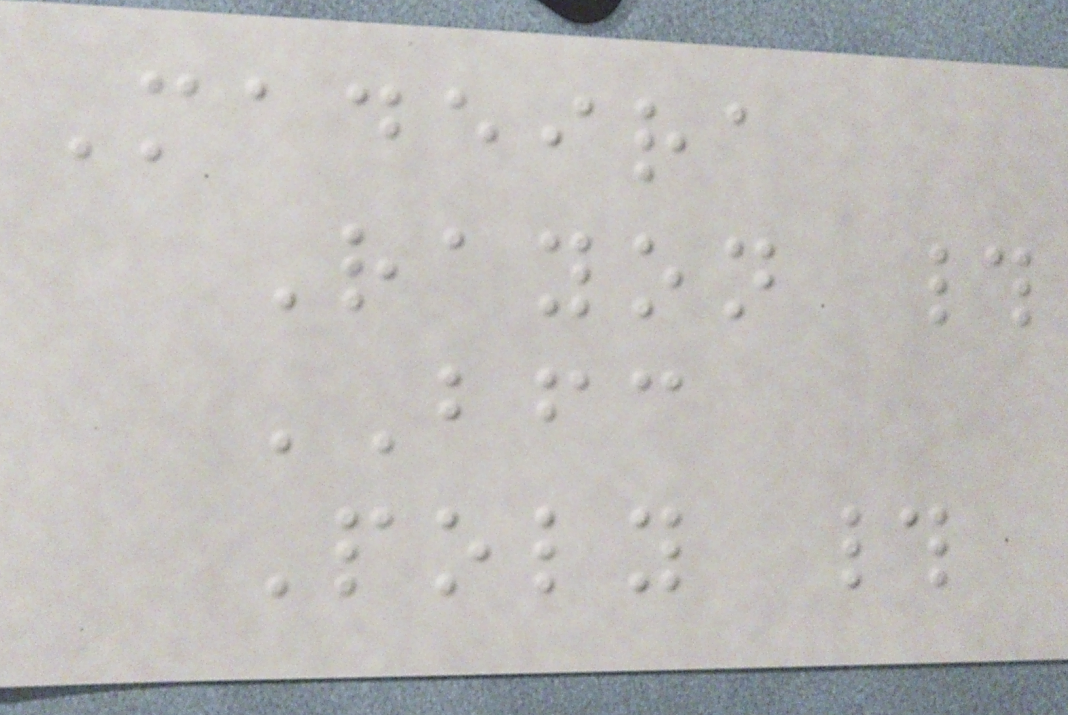Madeira
Rayon #
BFC
Poly #
